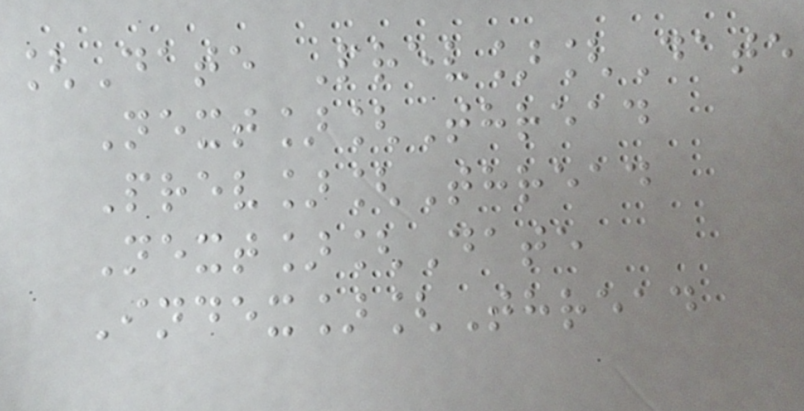[Date Prev][Date
Next][Thread
Prev][Thread
Next][Date
Index][Thread
